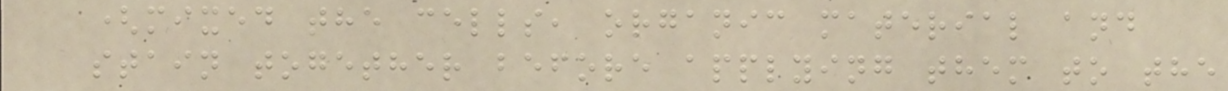(mixed the cells, organic material and
stain together before applying them to the
